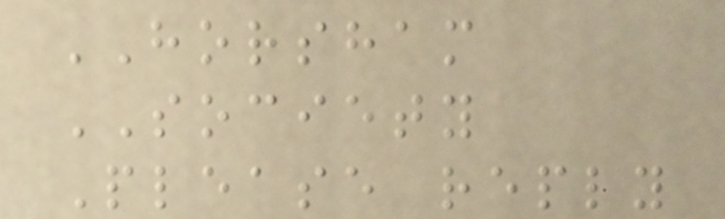HORSHAM
SOCIETY
Please reply
